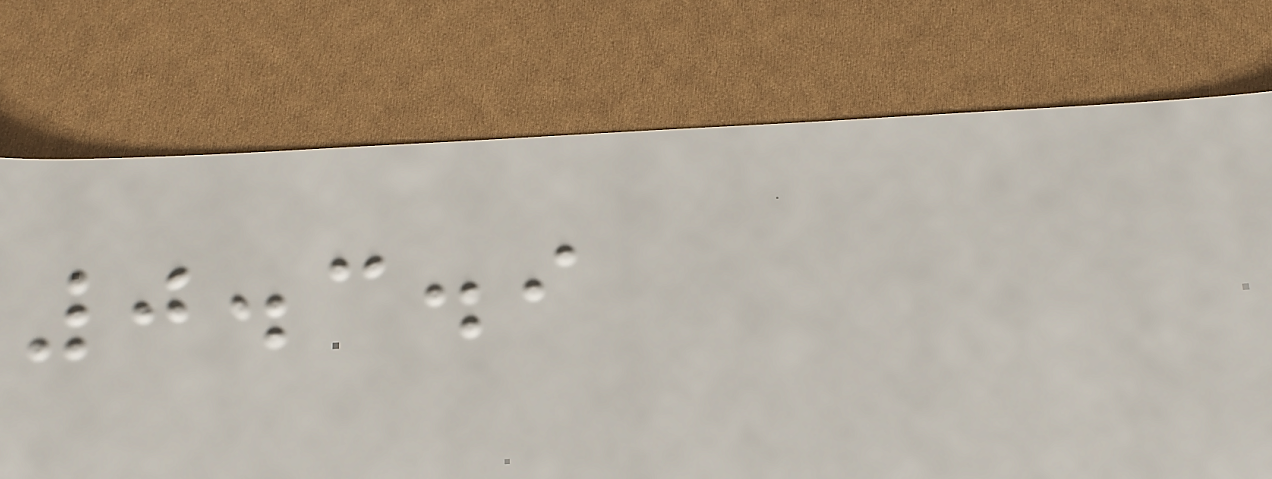0.3.9
